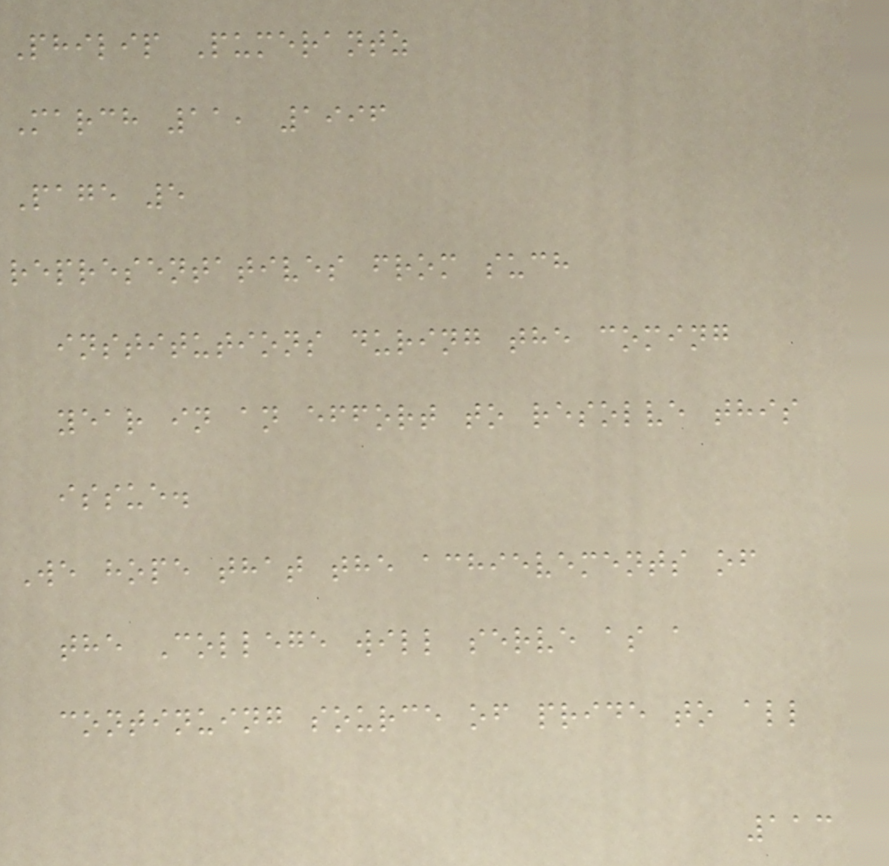Philip Pumerantz
March 11, 1996
Page 5
representatives from such
institutions during the coming
year in an effort to resolve this
issue.
We hope that the achievements of
the College will serve as a
continuing source of pride to all
113
